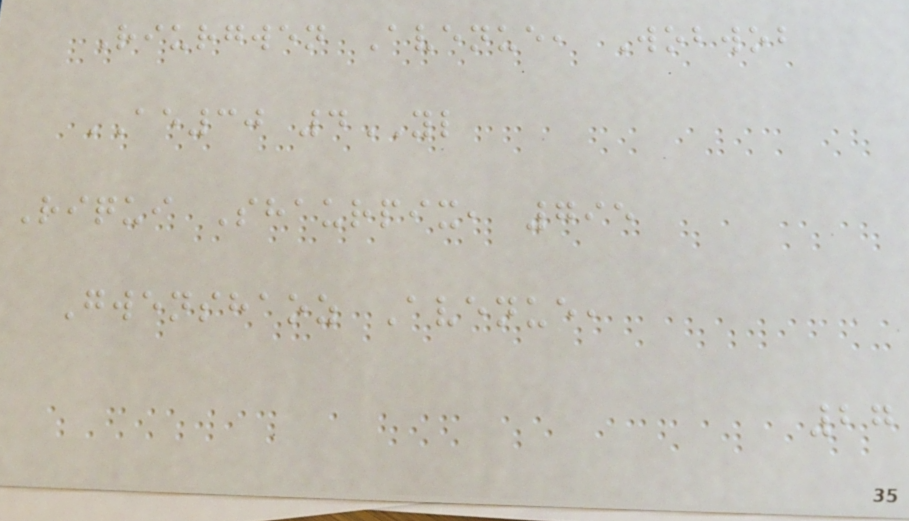Riurgwen Avenue, Wobwob
AE30 4YL
Riqui Shaurpix, 795
Gwenshaoz Avenue,
27
